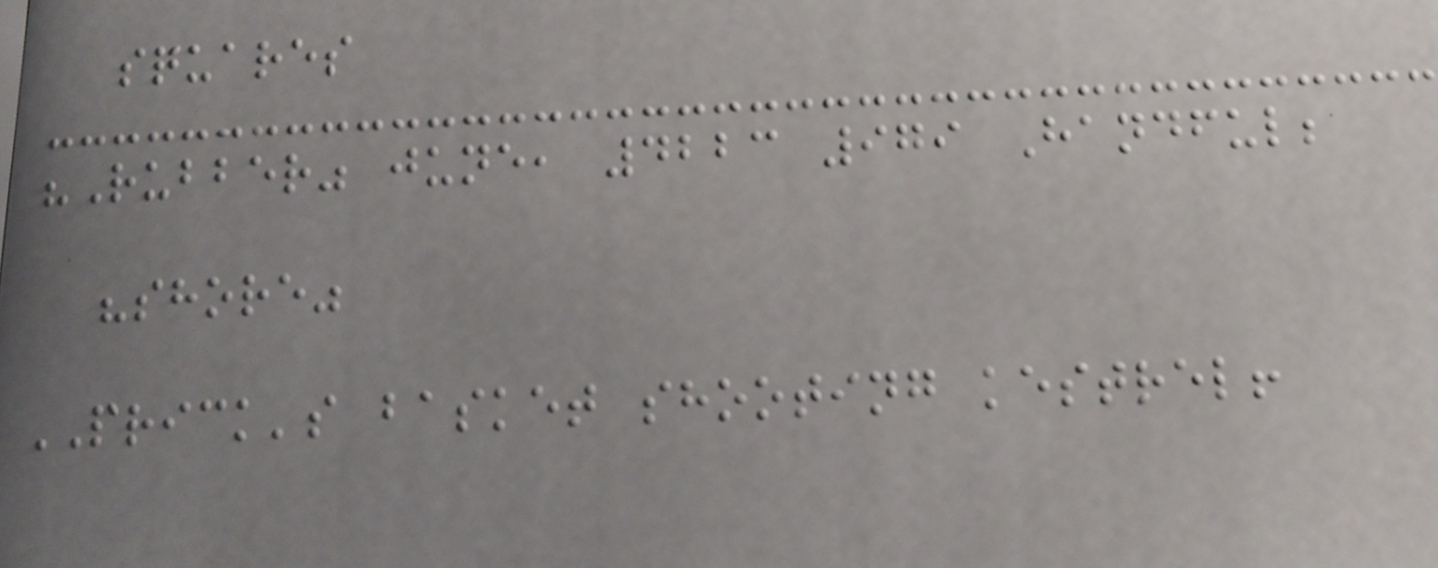squares
"Rubber" june, 4223 979 Handful;
"shore"
PRICK's basket shooting kestrel!
